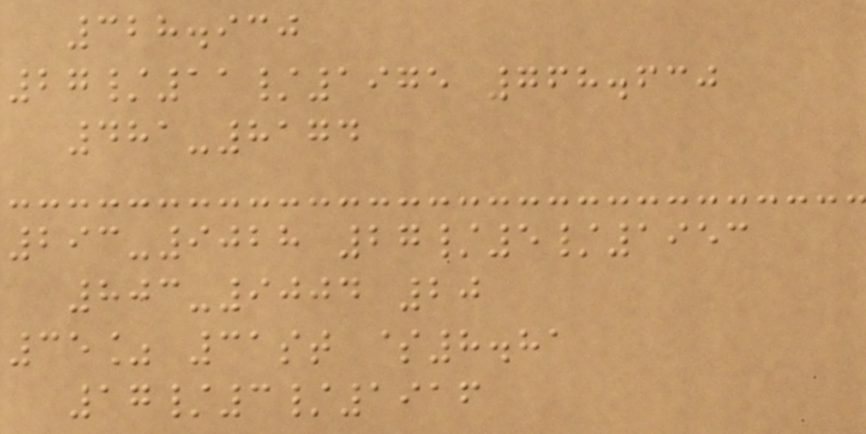328.930
27/11/1975 768.630
481-8174
293-9028 27/5/1953
803-9004 20
35% 31st $8.81
17/3/1916
